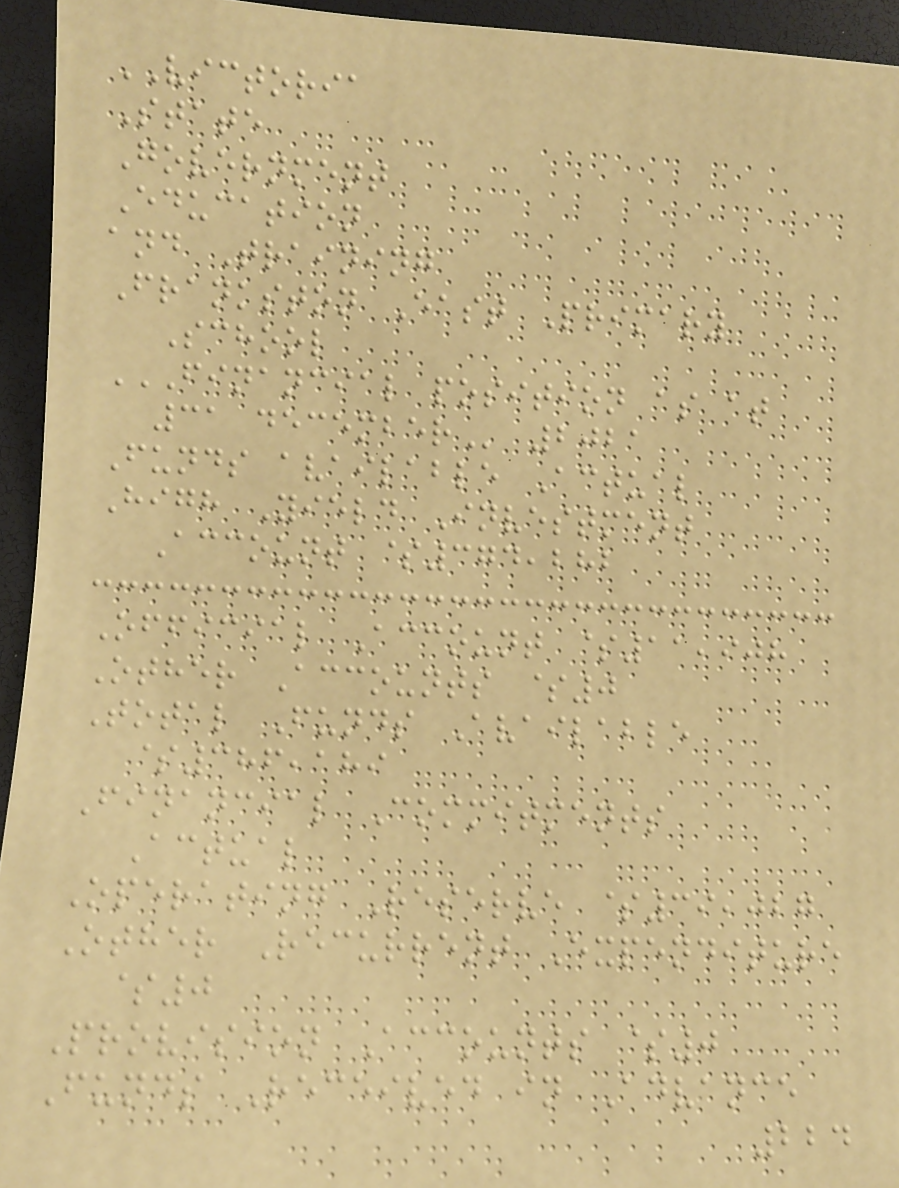VICTORIA
State
Government
Education
and Training
Frankston East Primary
School
FINANCIAL POSITION AS AT
31 DECEMBER 2021
Funds available Actual
High Yield Investment
Account $374,282
Official Account $11,908
Other Accounts $0
Total Funds Available
$386,189
Financial Commitments
Actual
Operating Reserve $39,027
Other Recurrent Expenditure
$0
Provision Accounts $0
Funds Received in Advance
224
